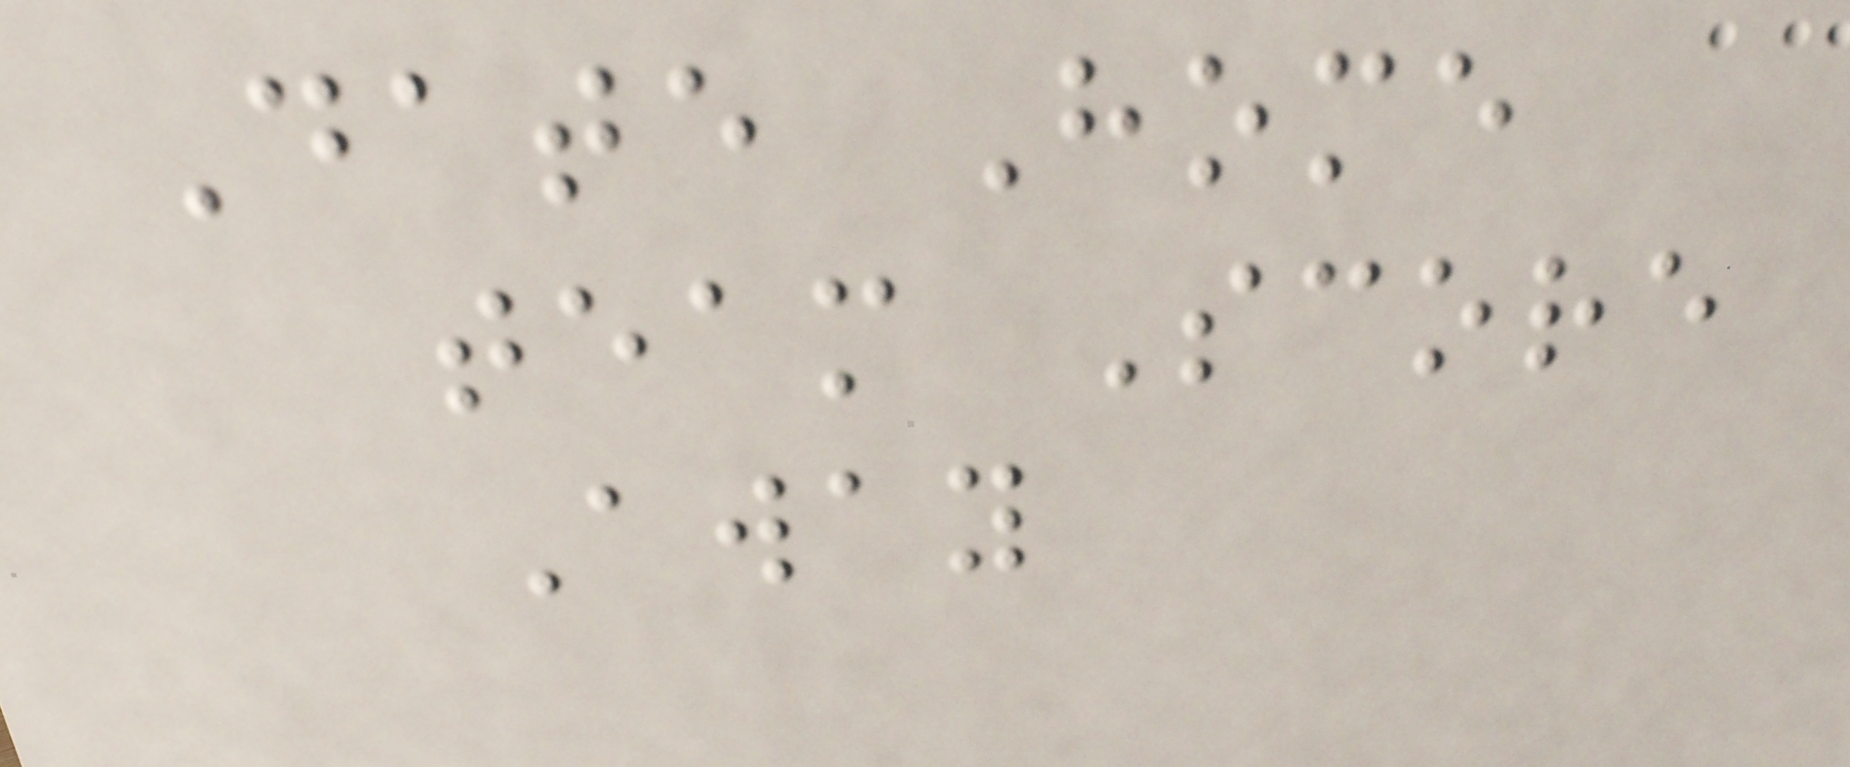Date Home
team Score
Away
